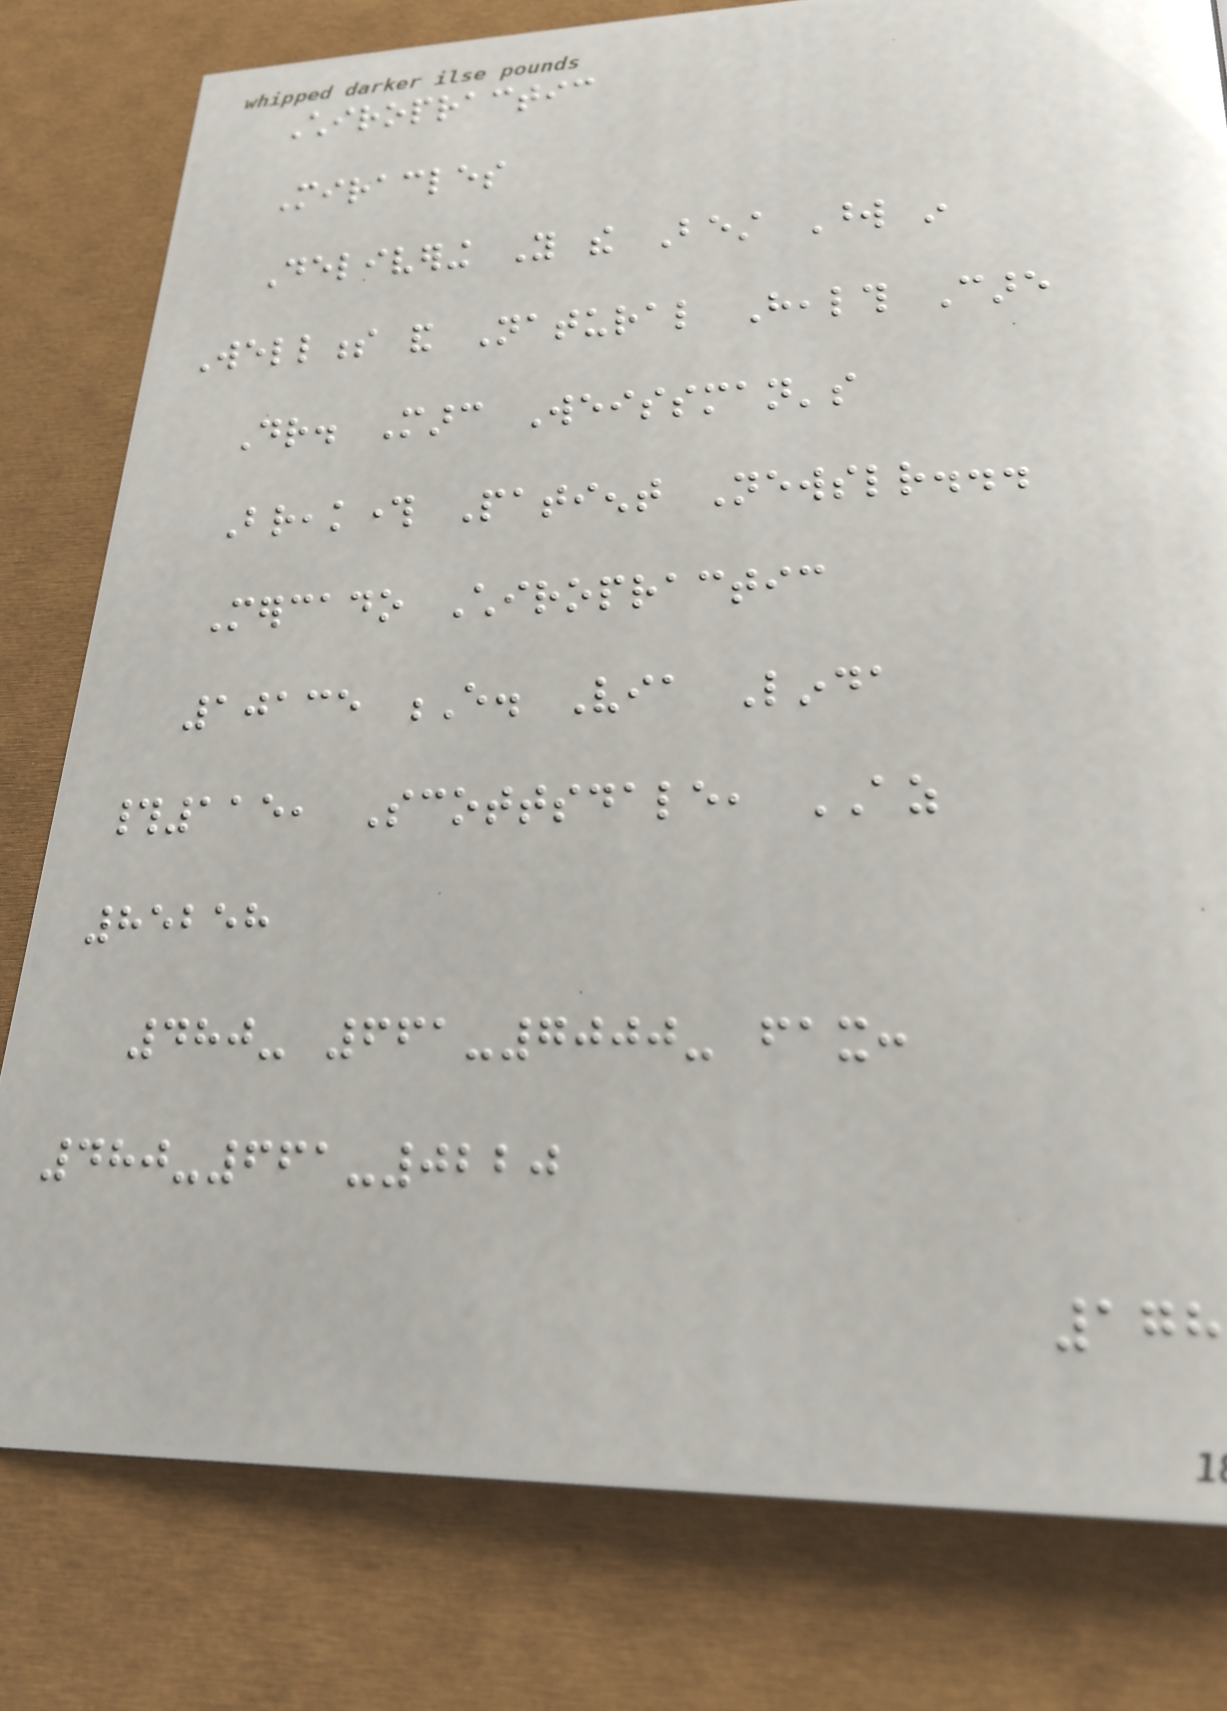Chiropractic
Miracles
Delivering You the Best Word in
Wellness and Natural Health Care
Dr. Marc Weissman's
Breakthrough Patient Newsletter...
Mercado Chiropractic
10135 E. Via Linda
#115, Scottsdale, AZ
85258
480- 661-7000- fax:
480-661-0220
178
